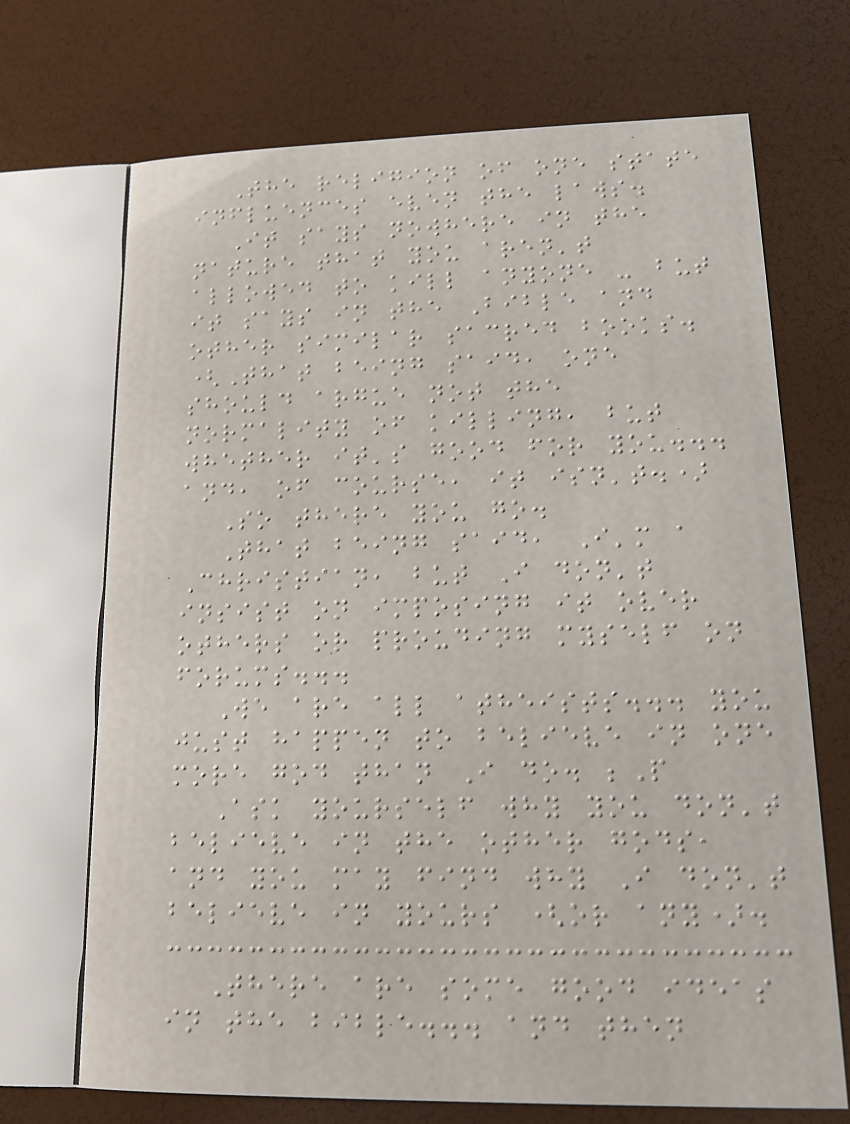The religion of one state
influences even the laws.
It says nowhere in the
nature that you aren't
allowed to kill anyone - but
it says in the Bible and
other similar sacred books.
(That being said, one
should argue not the
normality of killing, but
whether it's good for you...
and, of course, it isn't.)
So there you go.
That being said, I'm a
Christian, but I don't
insist on imposing it over
others or prouding myself on
forums...
We are all atheists... you
just happen to believe in one
more god than I do. ;P
Ask yourself why you don't
believe in the other gods,
and you may find why I don't
believe in yours (or any).
There are some good ideas
in the bible... and then
